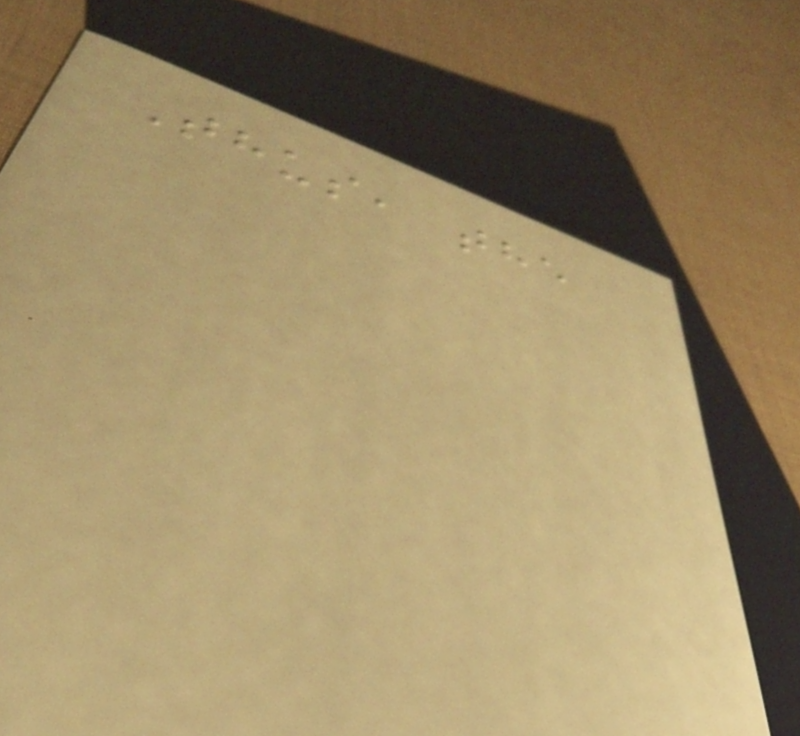Thus, the
